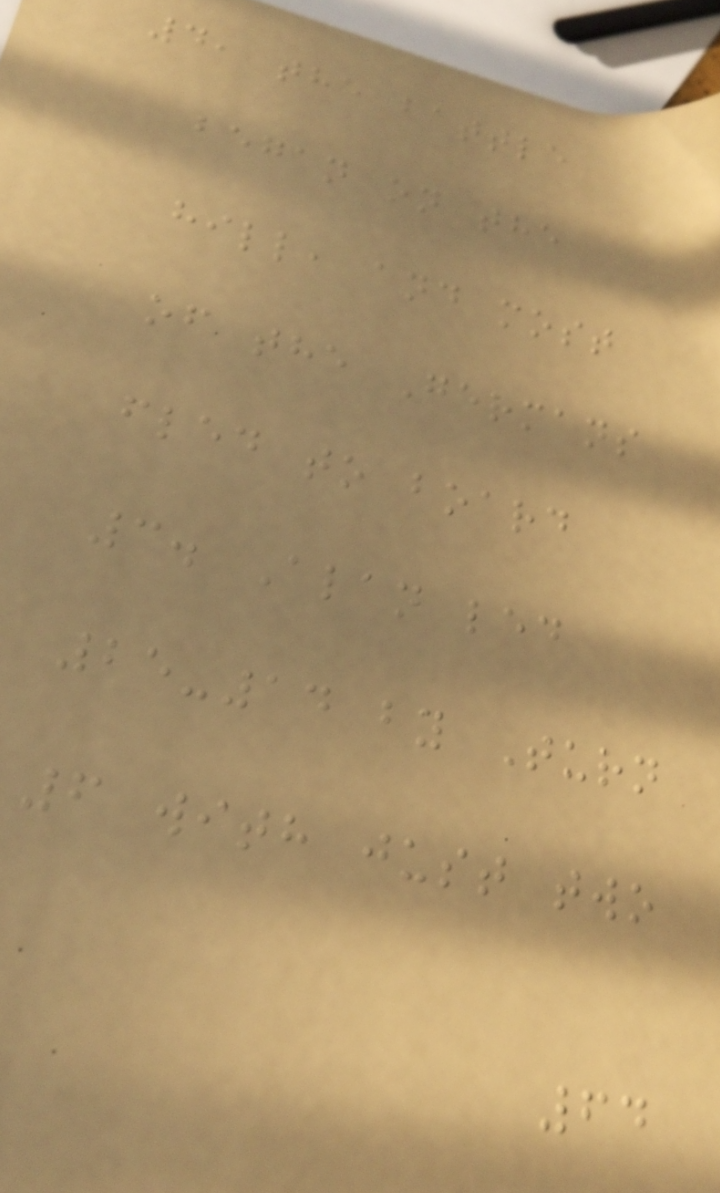4, the battle
began on the
hill, and most
of the Germans
fled to board
3. Alan led
25-14 by Turn
6 with just two
64
